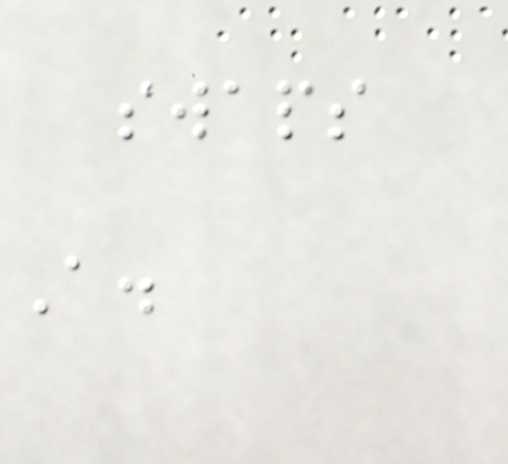swaps
A.
